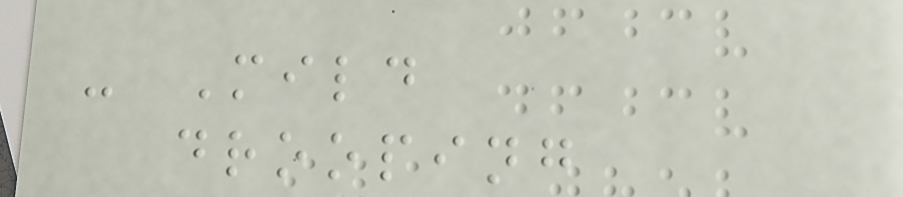- Mild
drooping
